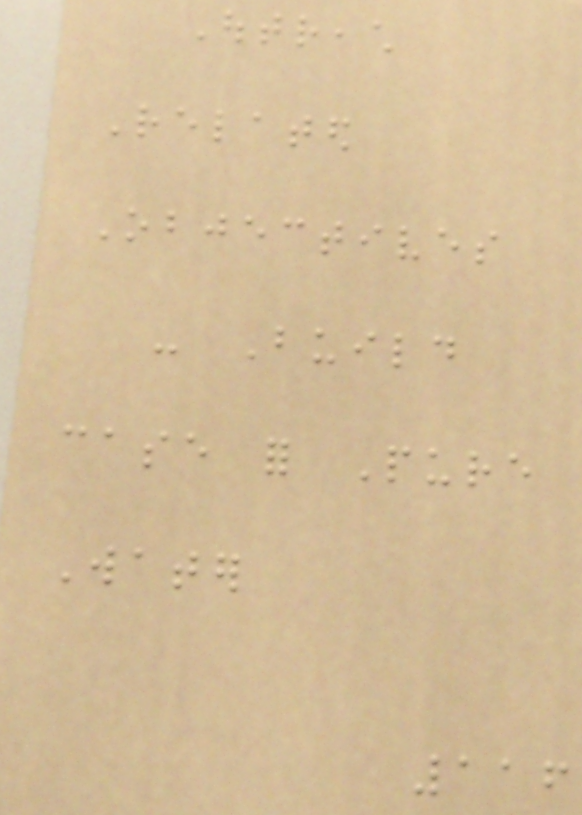Outreach
Related
Objectives
- Build
case for Pure
Water
116
